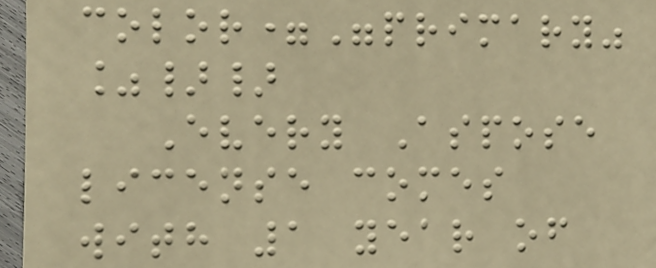color="primary"
%}}
Every Aspose
license comes
with 1 year of
